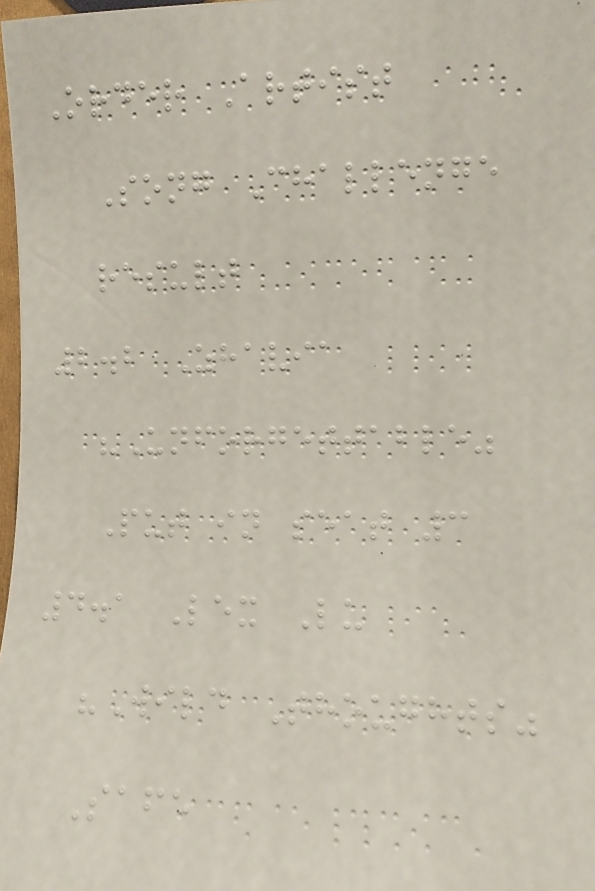Order Artist
Song Challenge
result
2.2 Zhavia
"Unforgettable"
Put in seat 3
4.1 Lex Lu
"Wild Thoughts"
Safe
